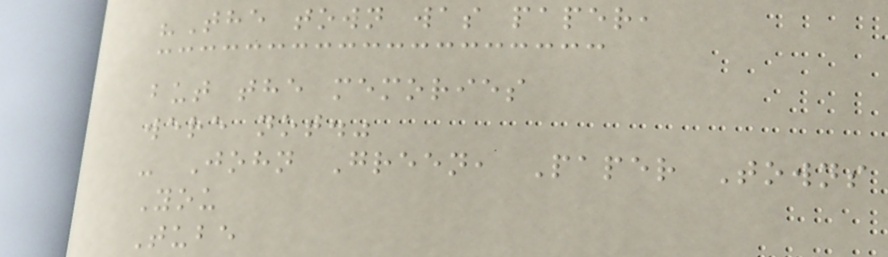"The town was paper,
but the memories
were not."
- John Green, Paper Towns
You
Tube
